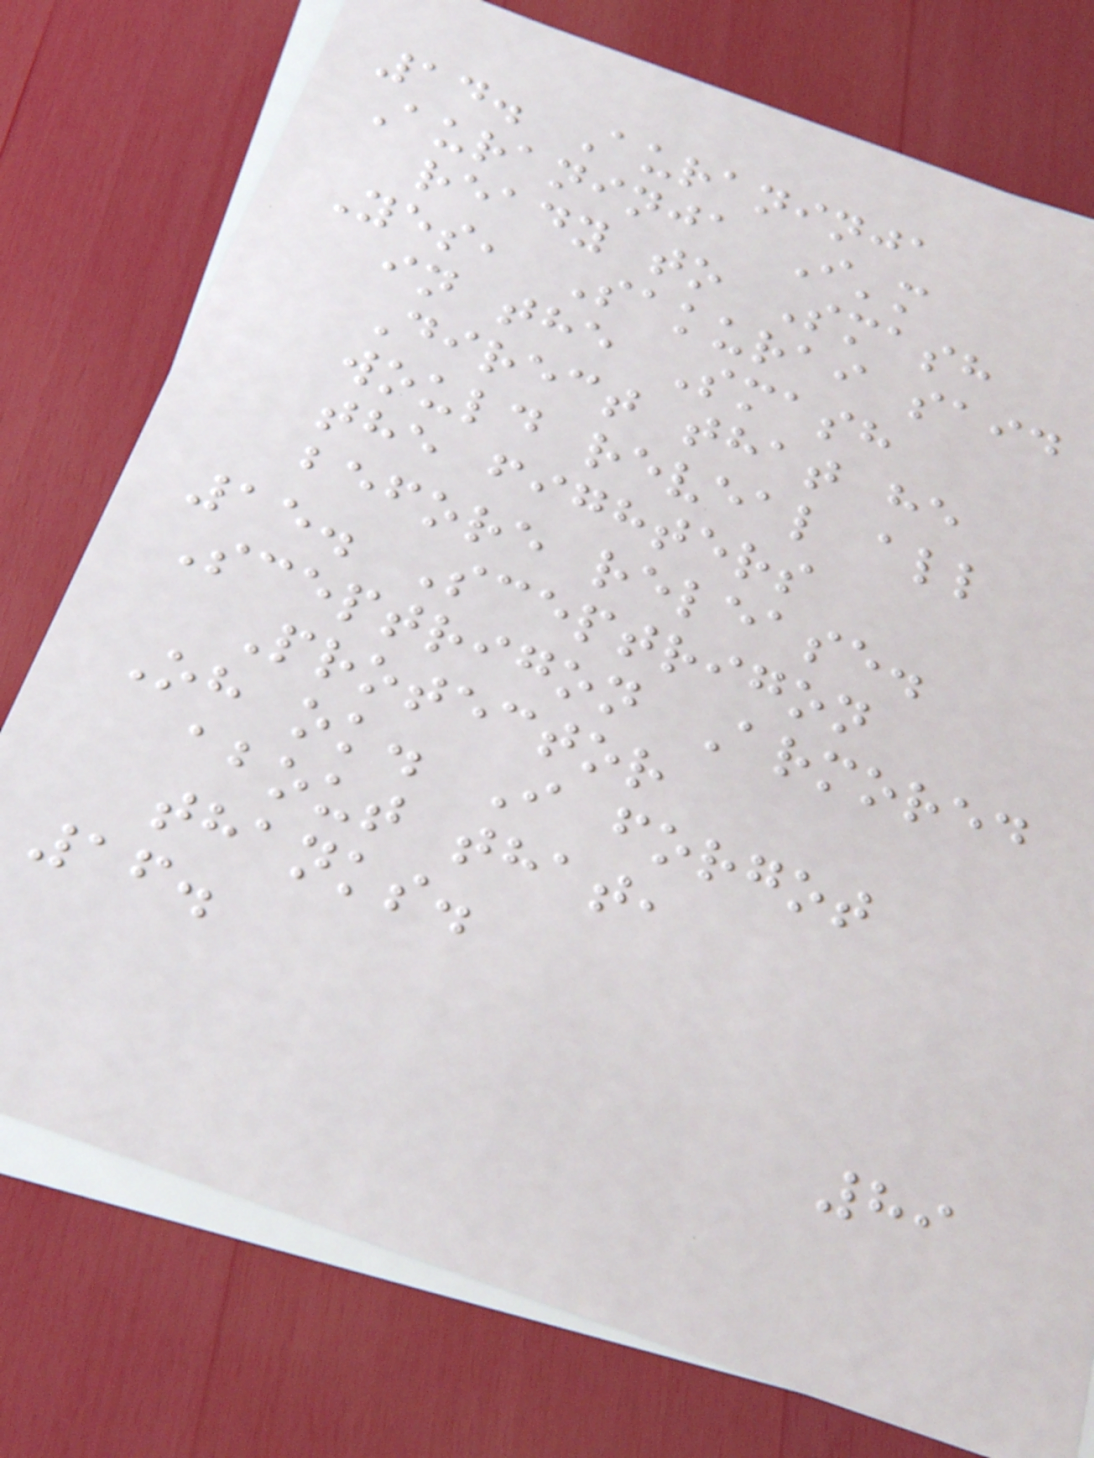14. Auraninja
Auraninja I'm
ready to Smash
Yes, Sakurai said
in the Smash
Direct that he
would reveal all
the fighters
before release.
15. Sceptrigon
Sceptrigon Armored
Protector
Oh ok. I forgot
about that,
thanks.
16.
89
